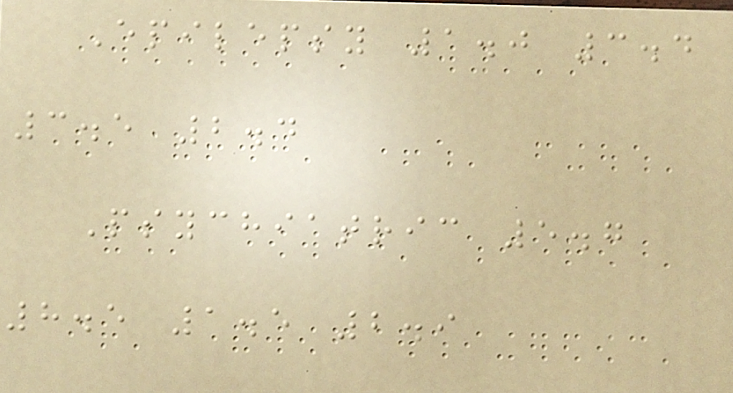Epilepsy 1.0 3.4
3.5 2.4
Psychiatric 5.7
8.5 1.5 2.9
